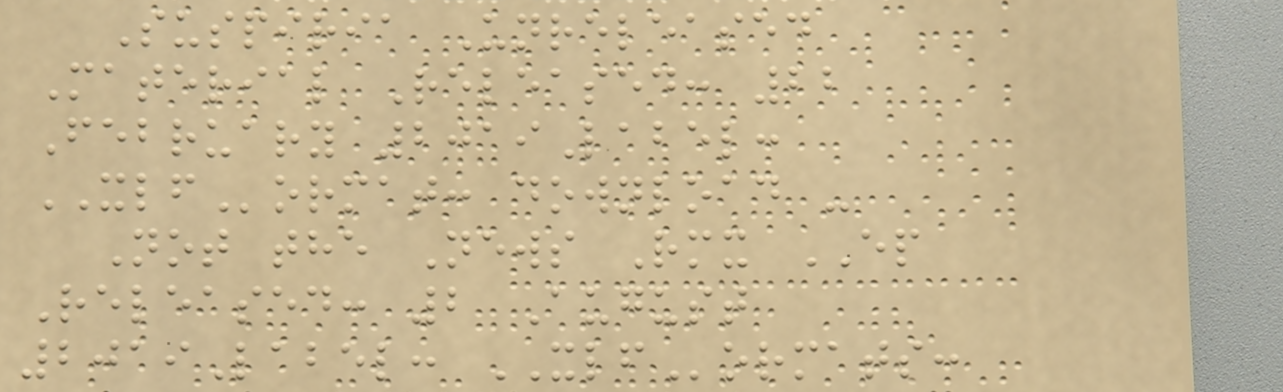Suspiria Unreleased
Material Released: 22
February 2019Label:
XLFormat: download -
Not the News Rmx EP
Released: 2 August
2019Label: XLFormats:
